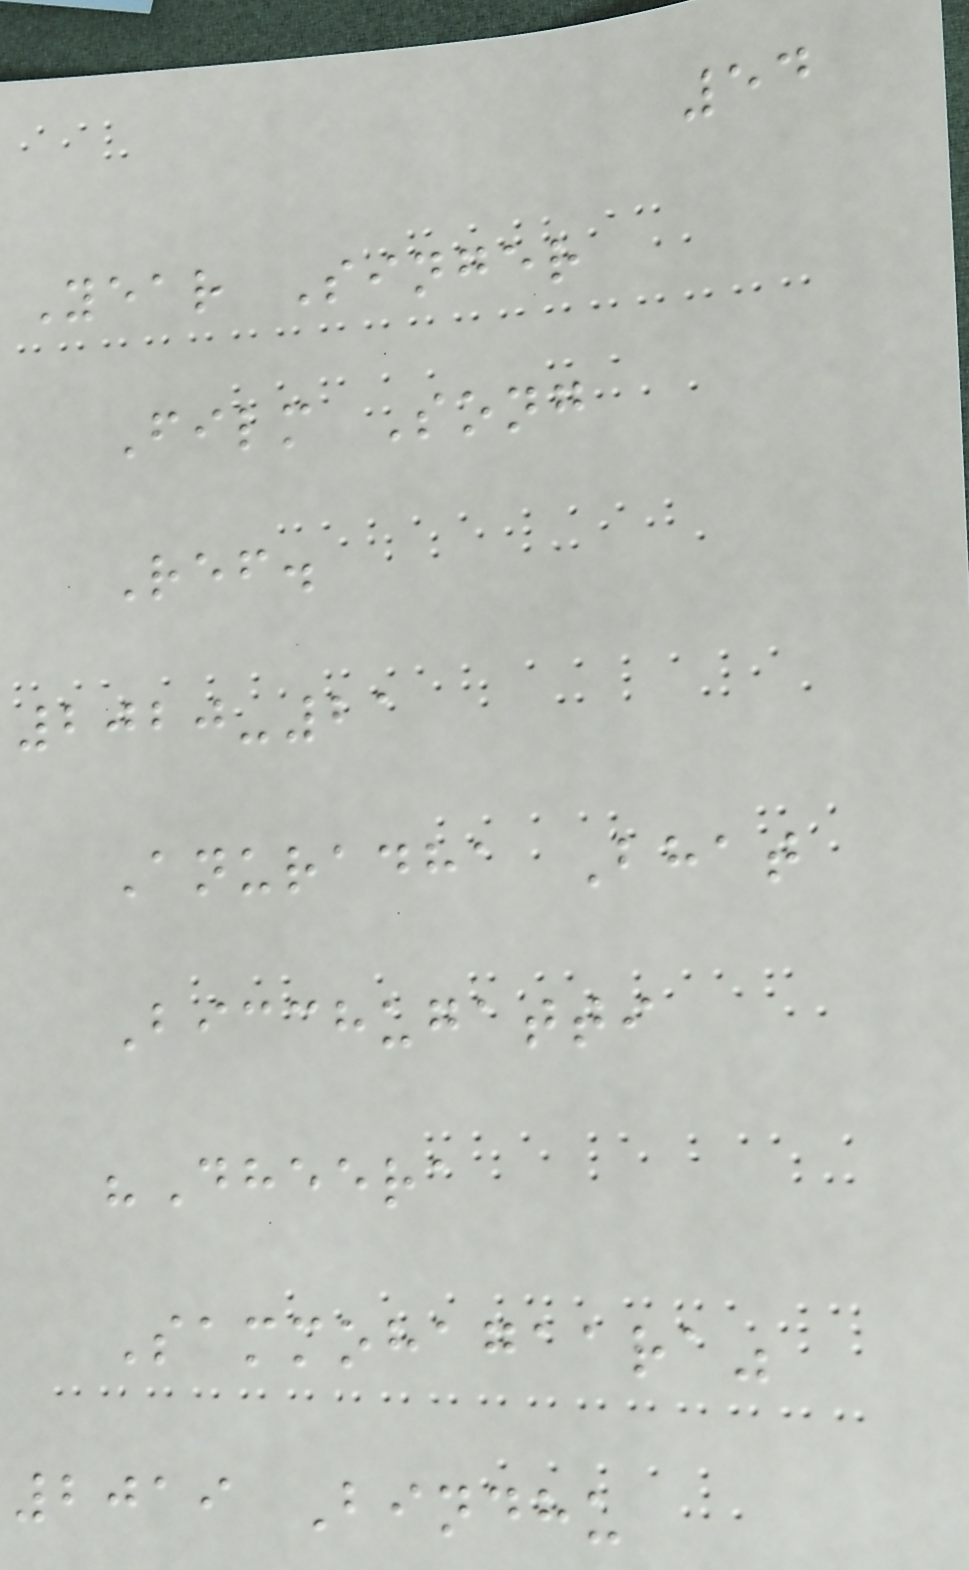54
Year Singer
Film Song
Ref.
2020-21
Anuradha Bhat
Bicchugatti
"Dheera
Sammohagaara"
2019 Bindhu
